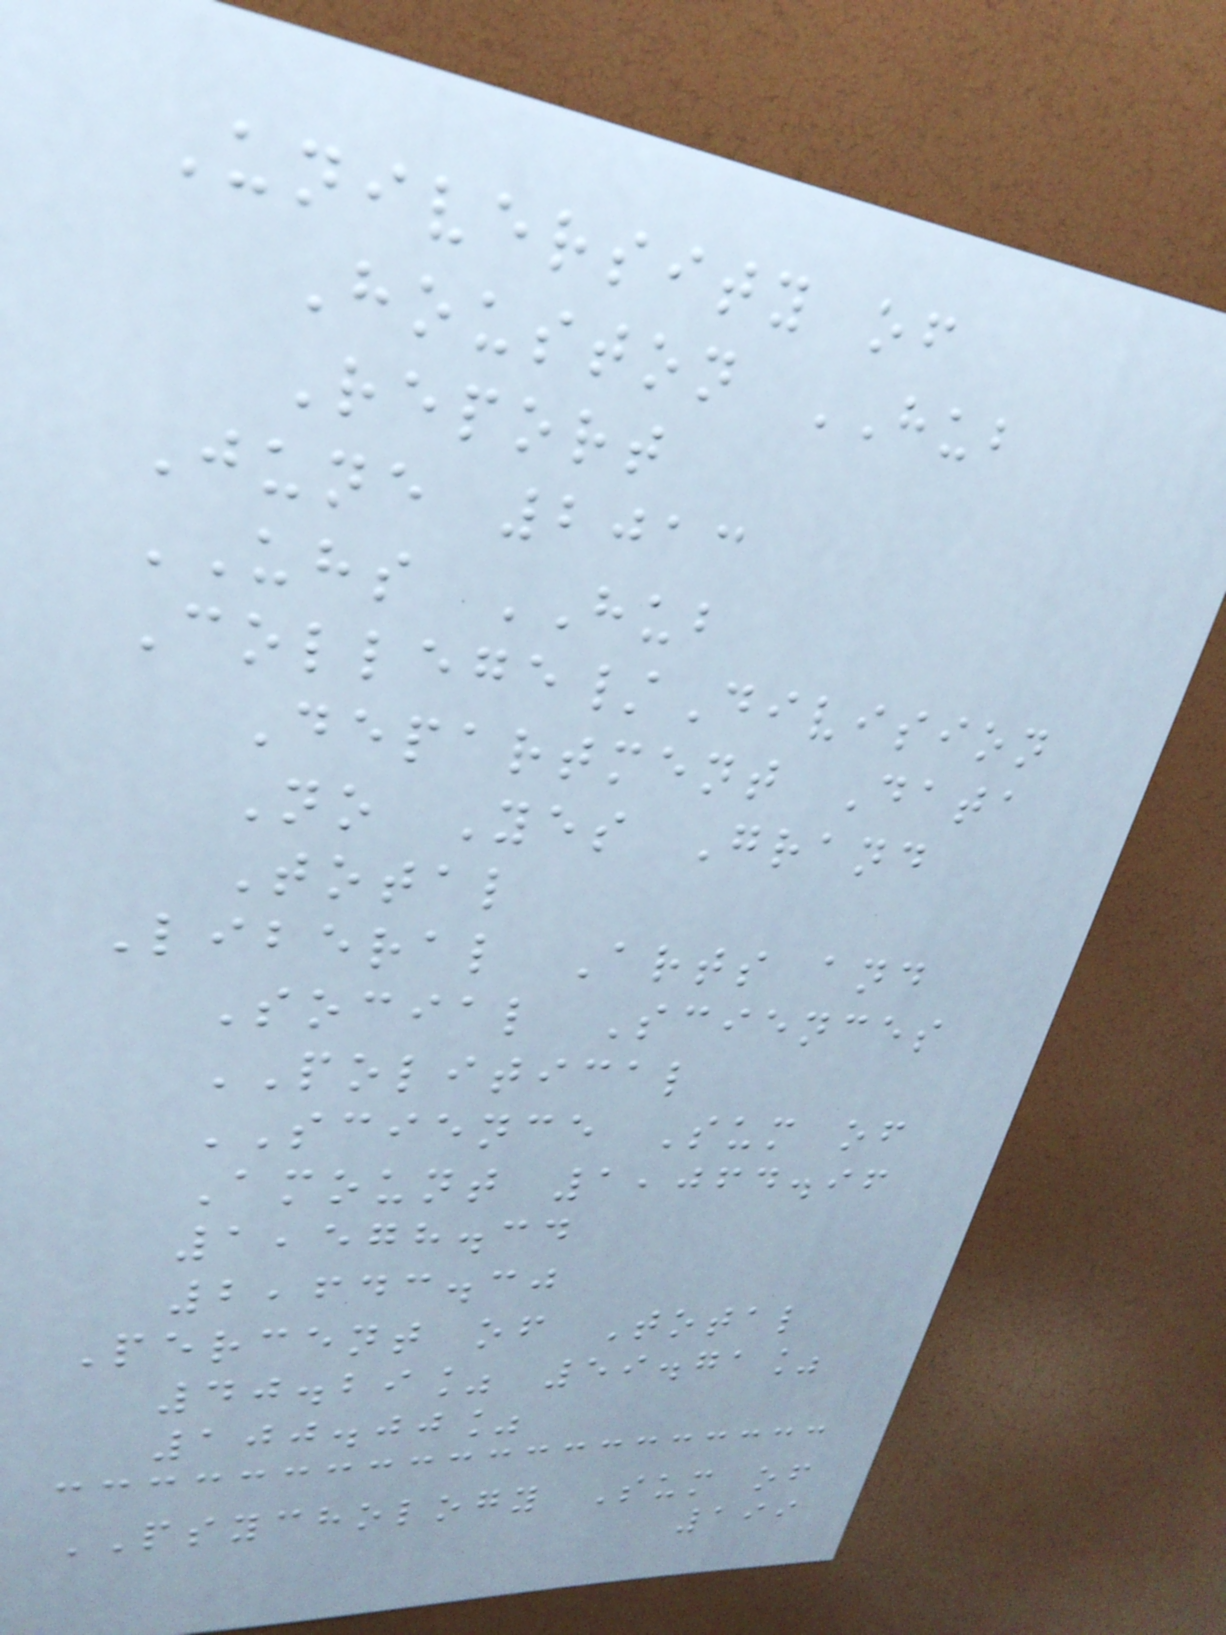University of
Houston HUB
Report
June 2013
UHS HUB
College/Division
Department Data
No Yes Grand
Total
Liberal Arts and
Social Sciences
POLITICAL
SCIENCE Sum of
Amount 1,064.96
1,578.34
2,643.30
Percent of Total
40.29% 59.71%
100.00%
PSYCHOLOGY Sum of
199
